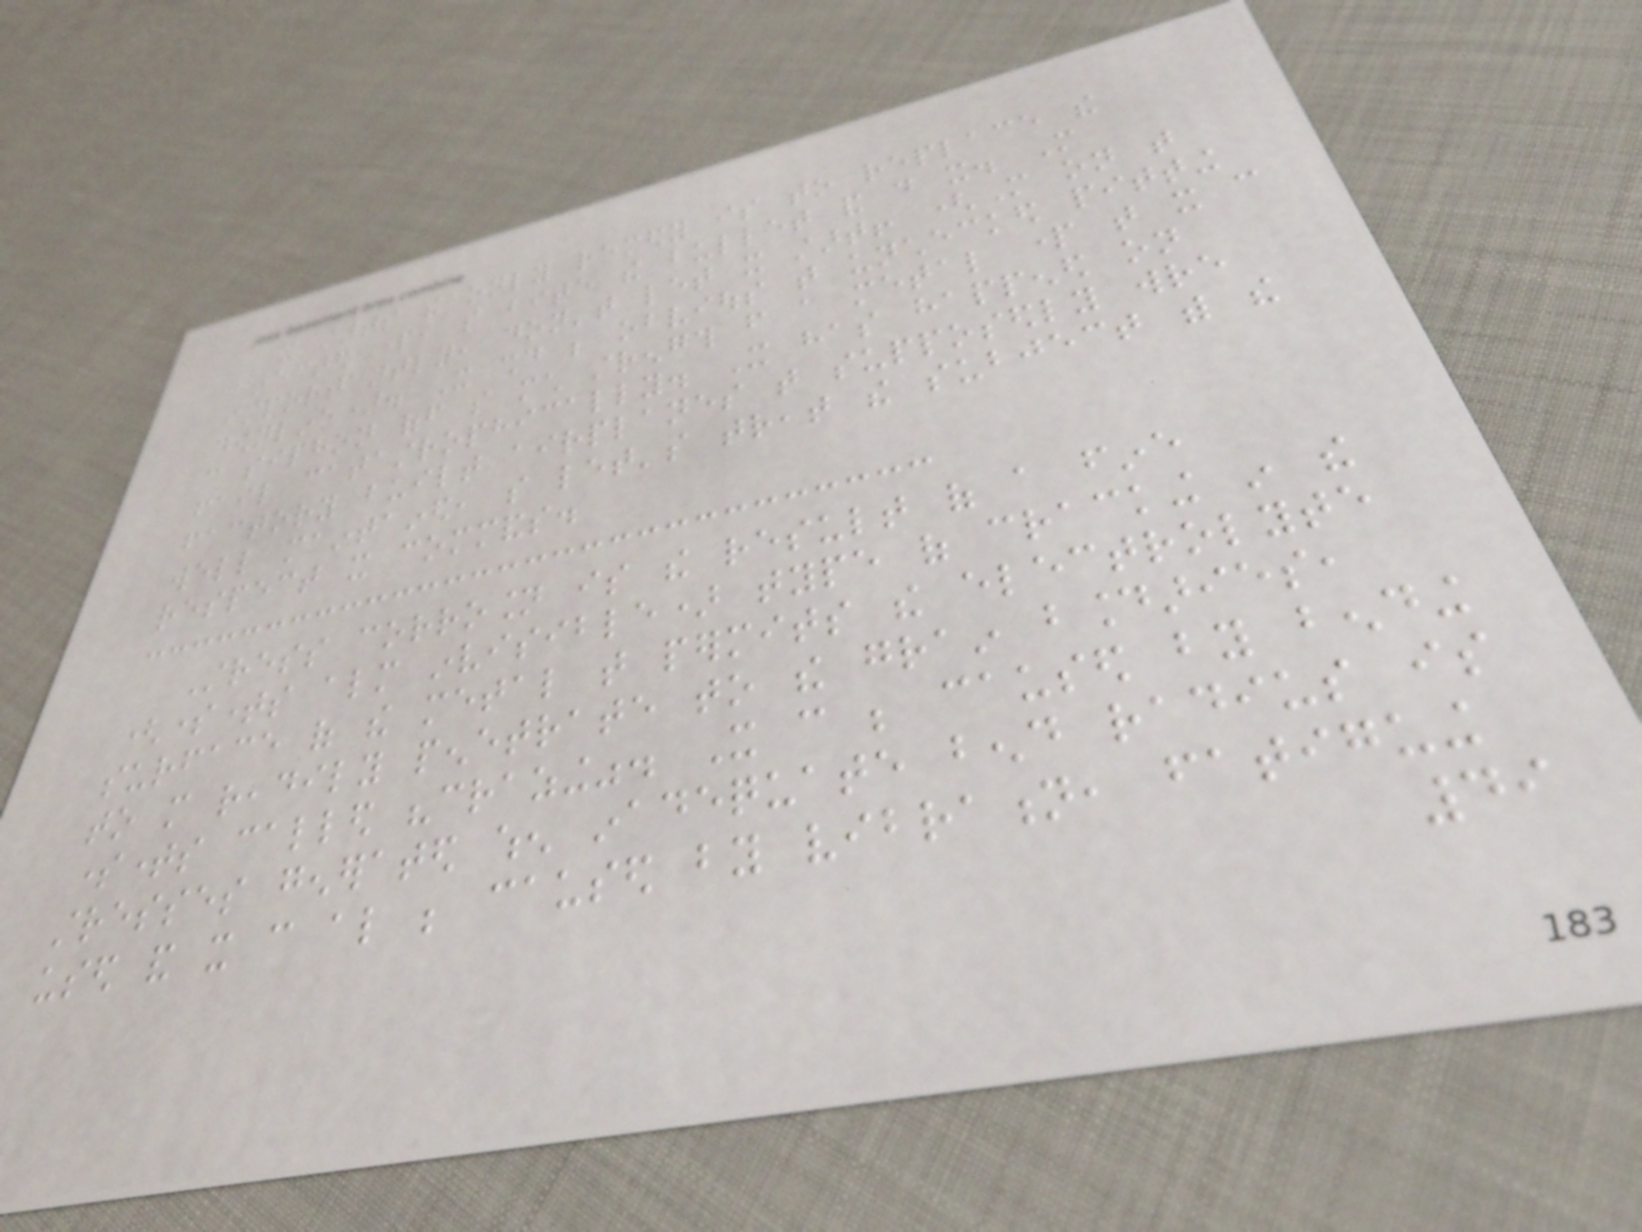it starts the only remedy is to replace the
affected part, so bite the bullet and do it. More
importantly, don't let it start! (More on that
downline). It should be obvious that unchecked pitting
can siphon off so much strength from a metal part that it can
fail catastrophically. It has happened on
factory built airplanes that supposedly wre
well maintained, so let's treat the subject with the
respect it commands.
Stress corrosion is the result of a fine
(sometimes almost invisible) type of cracking in the
surface of the metal that permits the electrolyte
to more readily penetrate to the grain boundaries,
sometimes called "crazing". It can be caused by bending
stresses generated when inadequate bend radius is
used and it can also be caused by vibration, fatiguing
49
